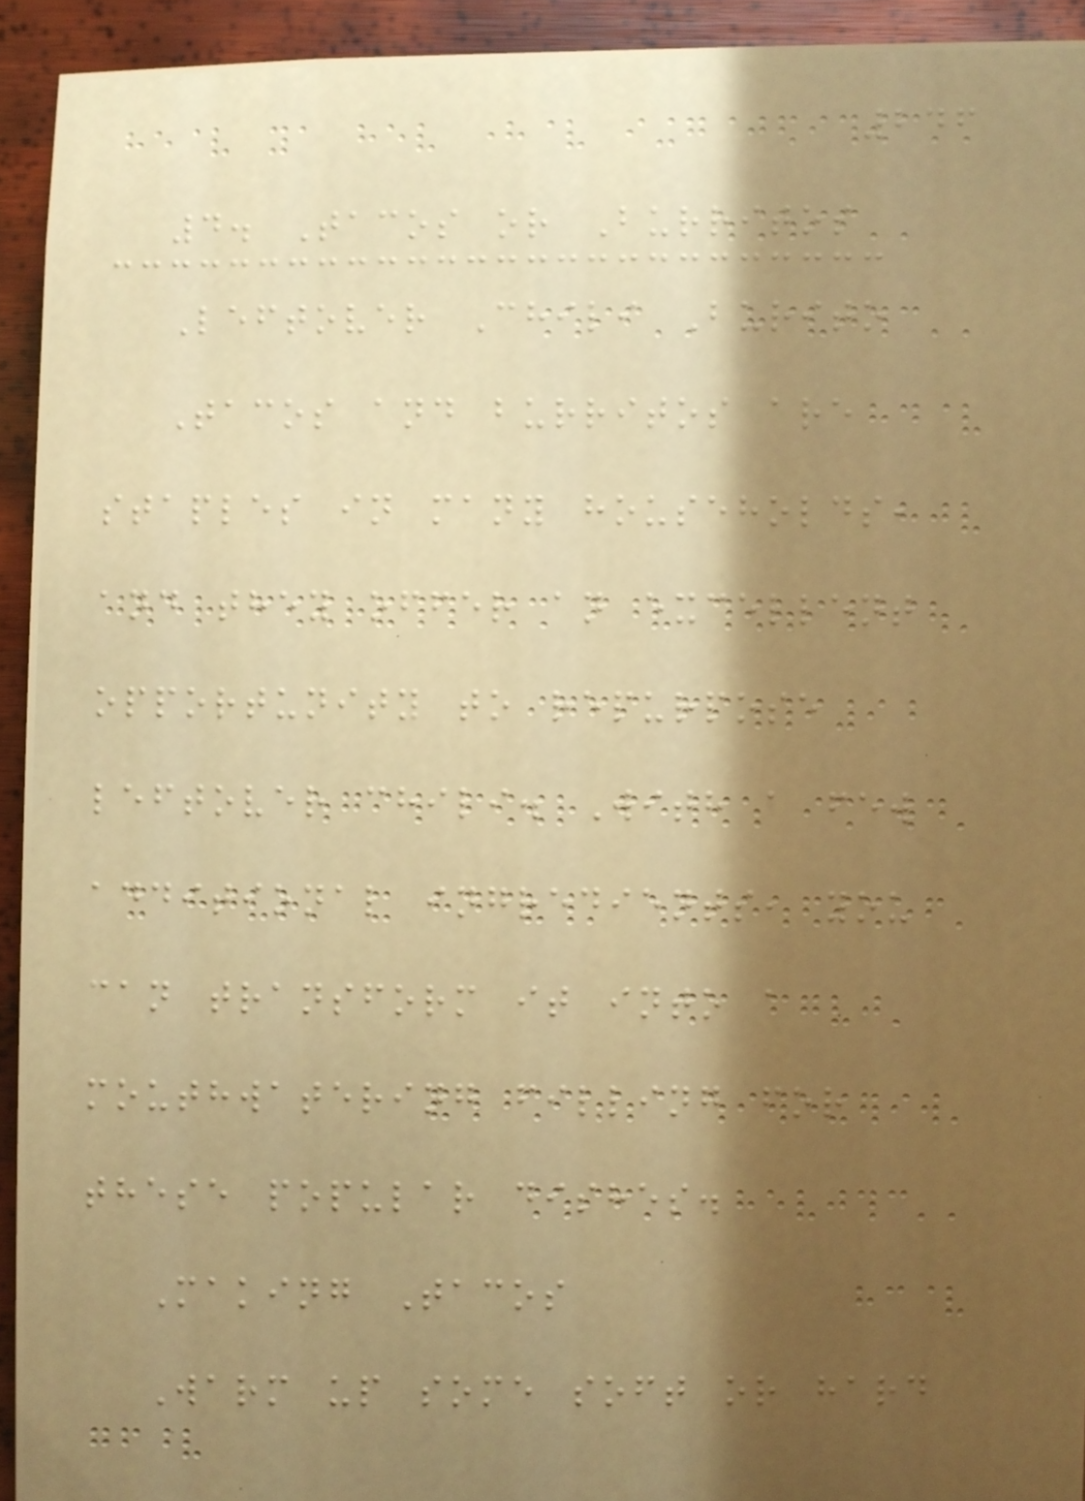246
4. Tacos or Burritos
Leftover Chili Burito
Tacos and burritos are
staples in many households,
and they offer an excellent
opportunity to repurpose
leftover chili. With a few
additional ingredients, you
can transform it into a
mouthwatering filling for
these popular dishes.
Making Tacos
Warm up some soft or hard
